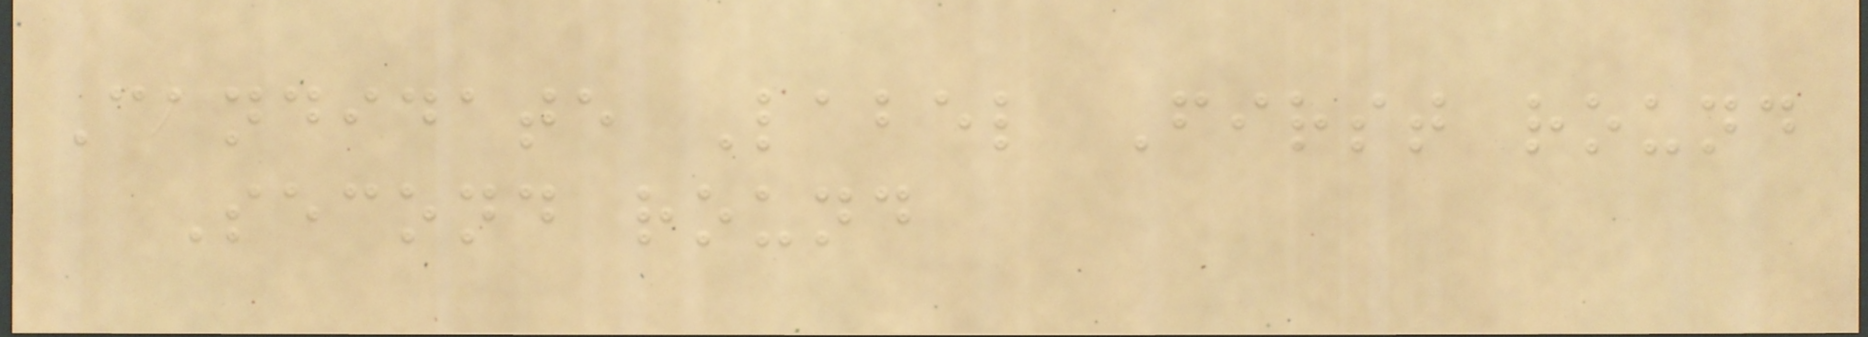Candidate Label First round
Second round
